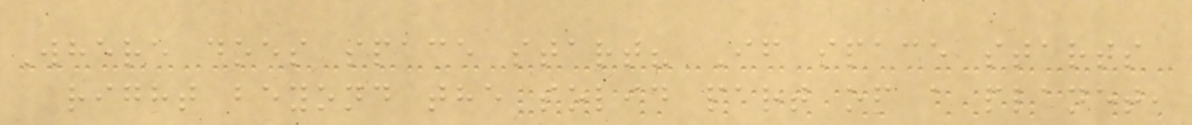Where does space start? If space starts
right beyond the solid part of a planet,
